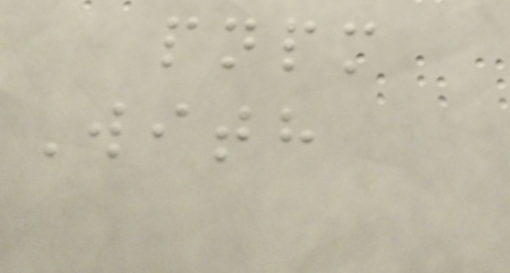pnpm
With
